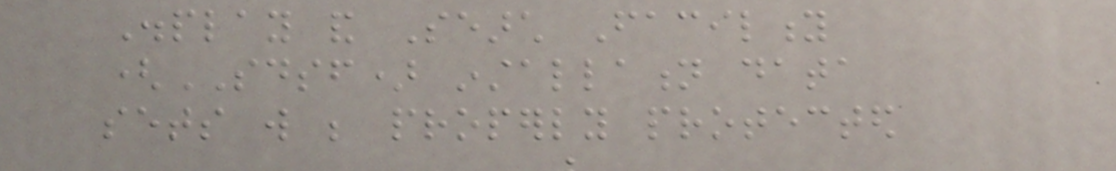Display and Search Facility
(SDSF) installation data
sets will be properly protected
